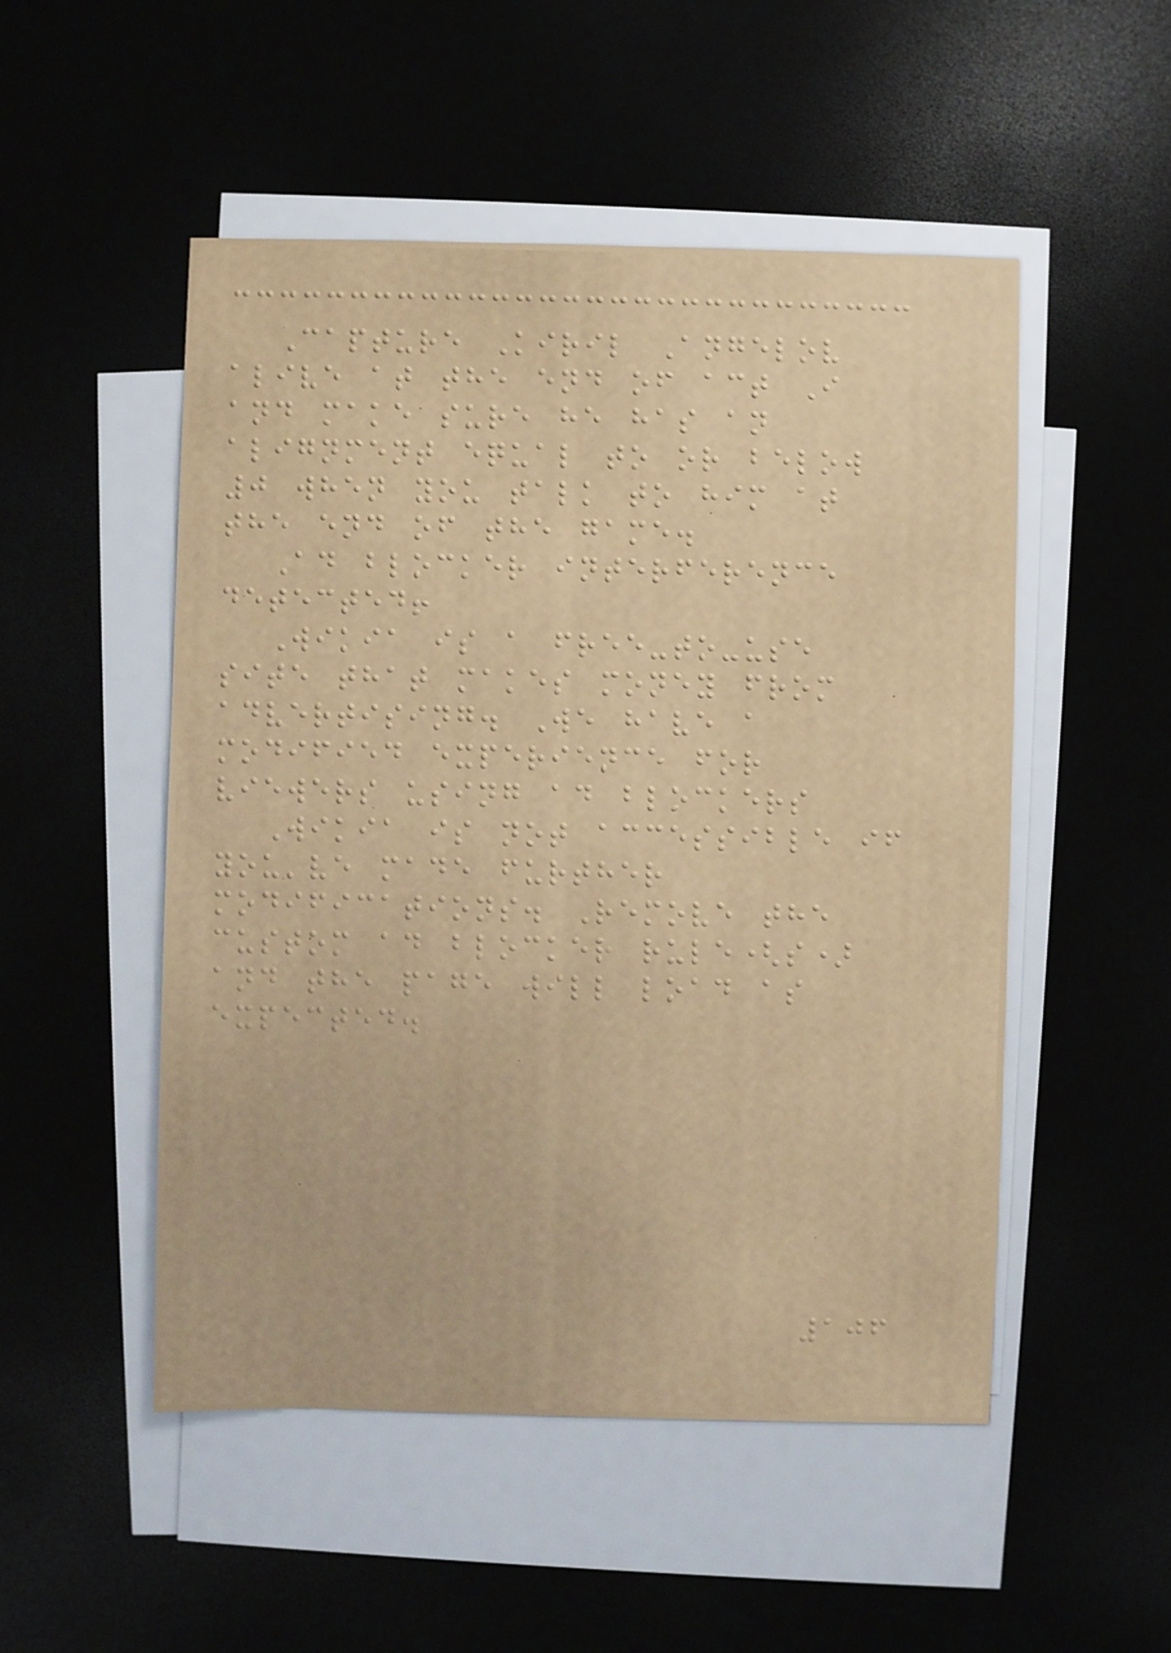Capture Kiril Angelov
alive at the end of act I
and make sure he has an
alignment equal to or below
0 when you talk to him at
the end of the game.
Ad blocker interference
detected!
Wikia is a free-to-use
site that makes money from
advertising. We have a
modified experience for
viewers using ad blockers
Wikia is not accessible if
you've made further
modifications. Remove the
custom ad blocker rule(s)
and the page will load as
expected.
106
